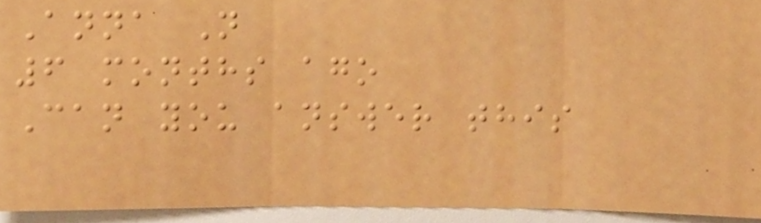Anna N
6 months ago
Can you answer this
